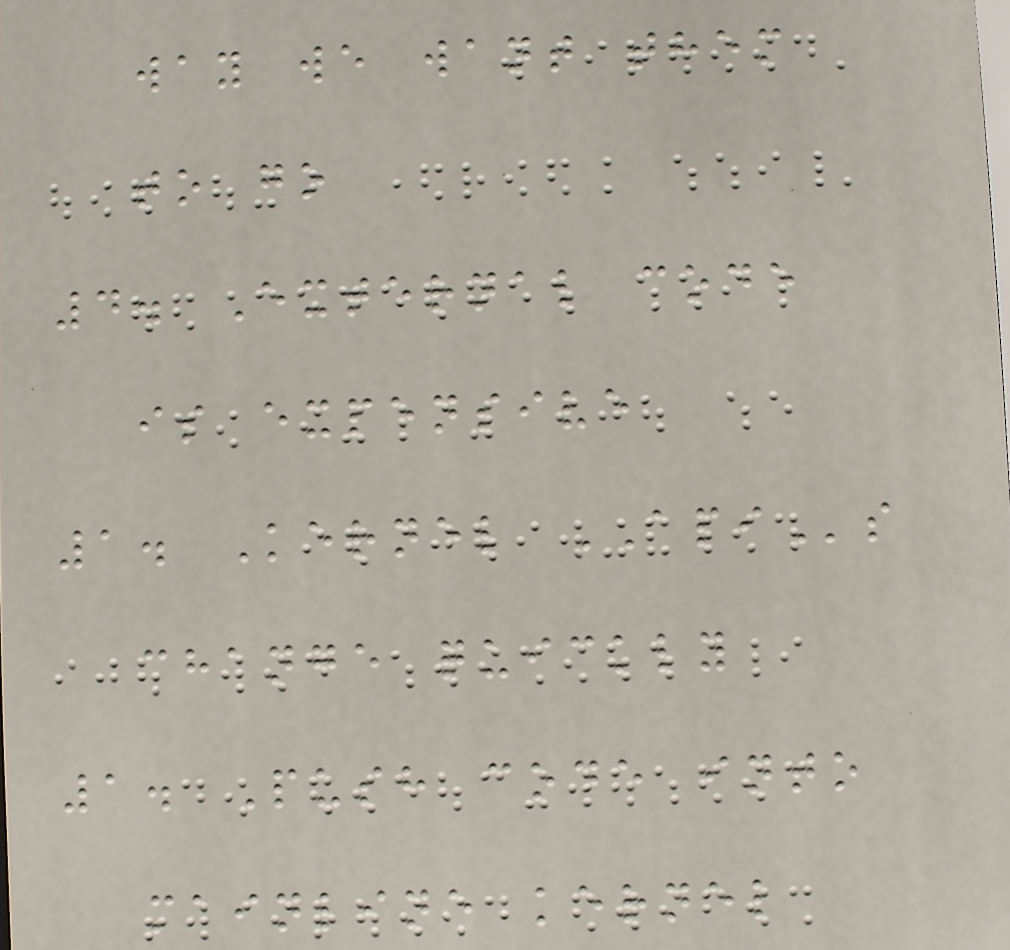way we want them
to go
4. External code
is expensive
1. Kernel APIs
change quickly
1. Push code into
mainline kernel
